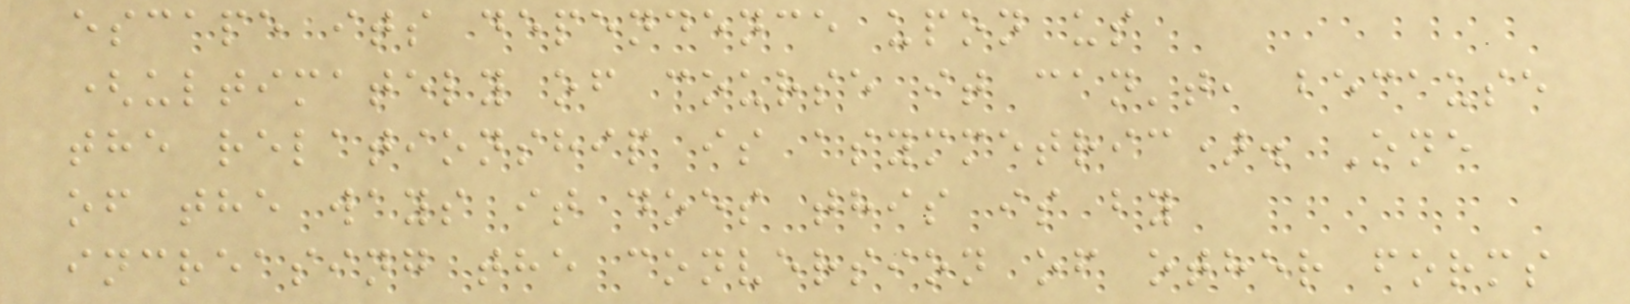escape its dependence upon us
(ultimately of course it can't, because
the relationship is asymmetric). One
of the ways it does this is by
increasing the conversion of other forms
